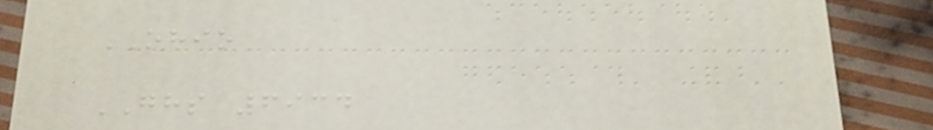OHIO
GHS 6934
